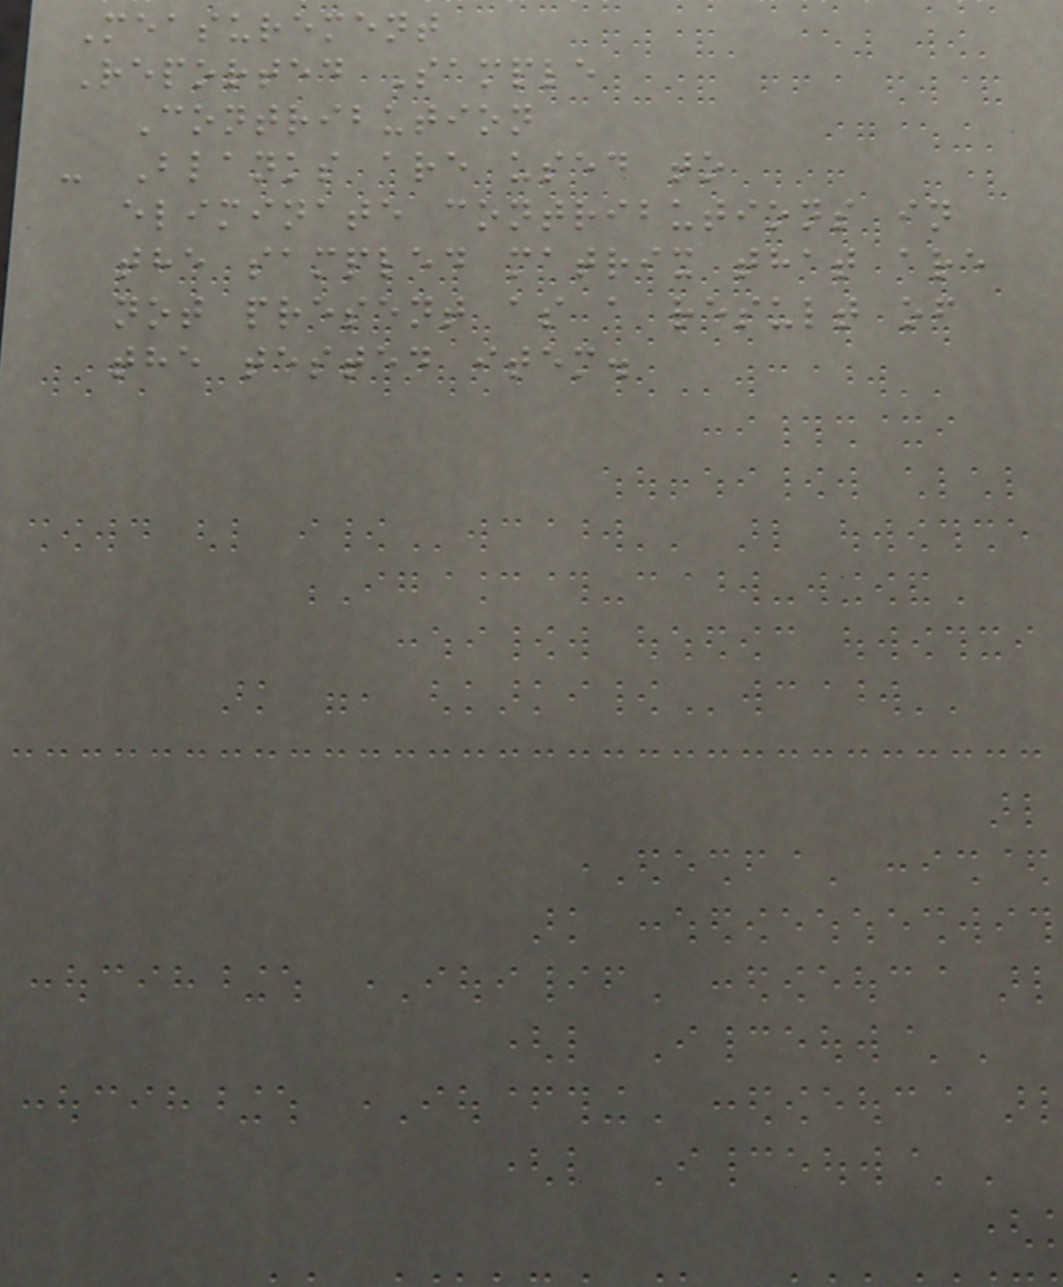Measurement
Reported Sample
Contribution
- Blanks are used to
eliminate contributions in
the sampled matrix that are
not present as a result of
the tested item.
